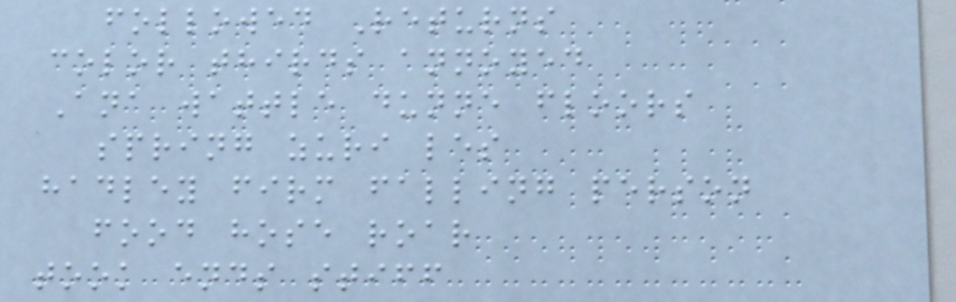followed Returns
color thirds annoyed
Ana wattle dunne floors
spring zuri les
hadley firm falling person
food hose roar
took ends stiff
